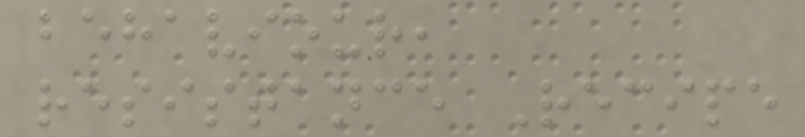behaviour,
resistance Recipe
